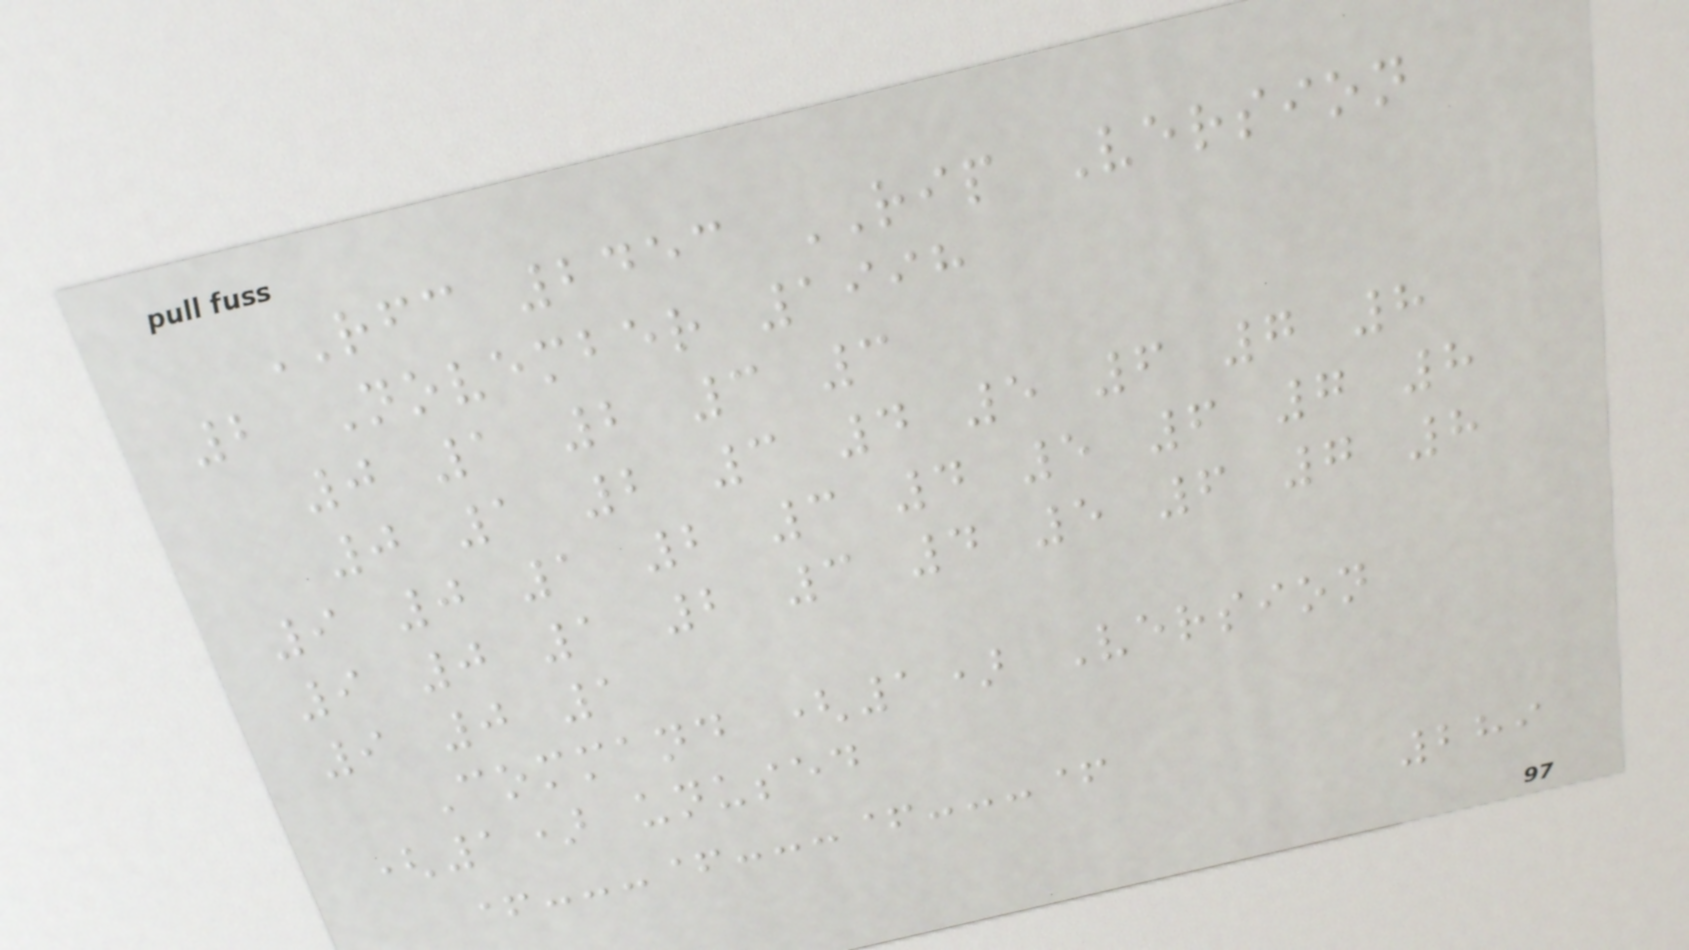RFC 2453 RIP Version
2 November 1998
0 1 2 3 3
0 1 2 3 4 5 6 7 8
9 0 1 2 3 4 5 6 7 8
9 0 1 2 3 4 5 6 7 8
9 0 1
Command (1) Version
(1) unused
+---+---+---+
289
